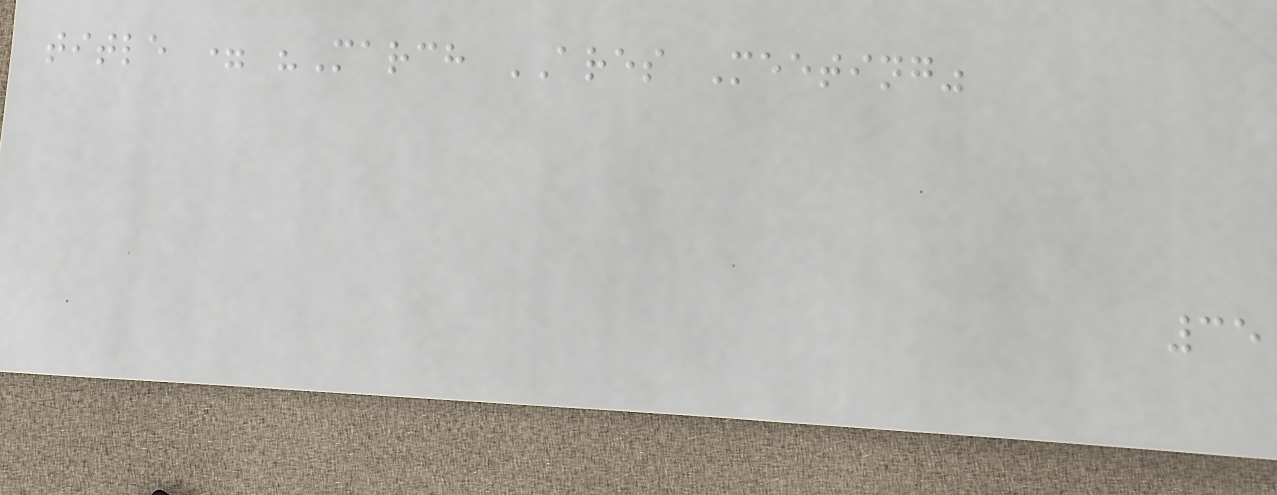title = "March ARES Meeting"
35
